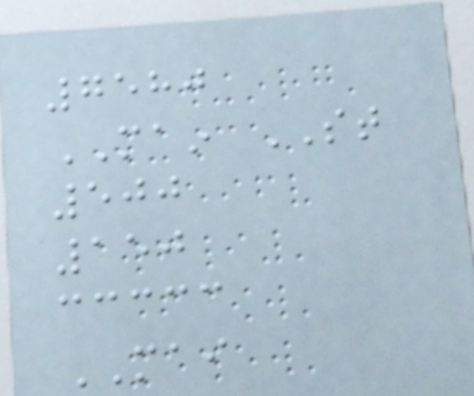7580
MAIN ST
500
150
MAI
